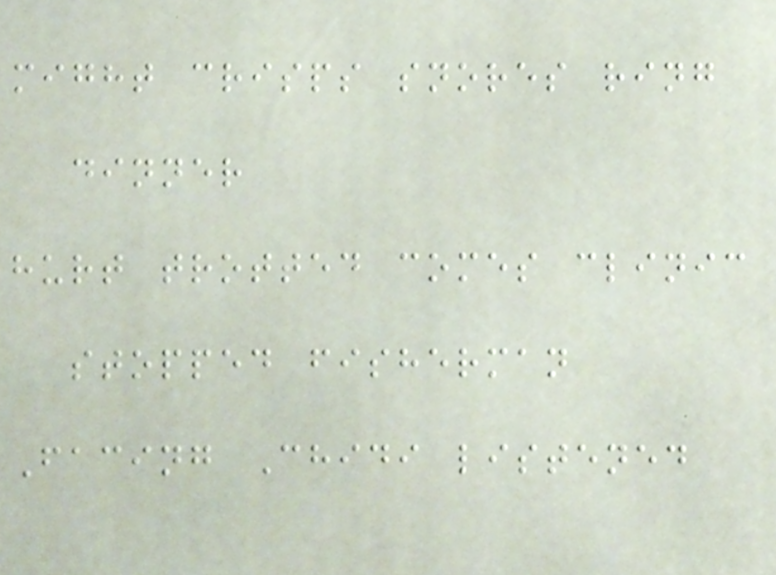might crisps snores ring
dinner
hurt trotted comes clinic
stopped fisherman
Facing Chidi listened
